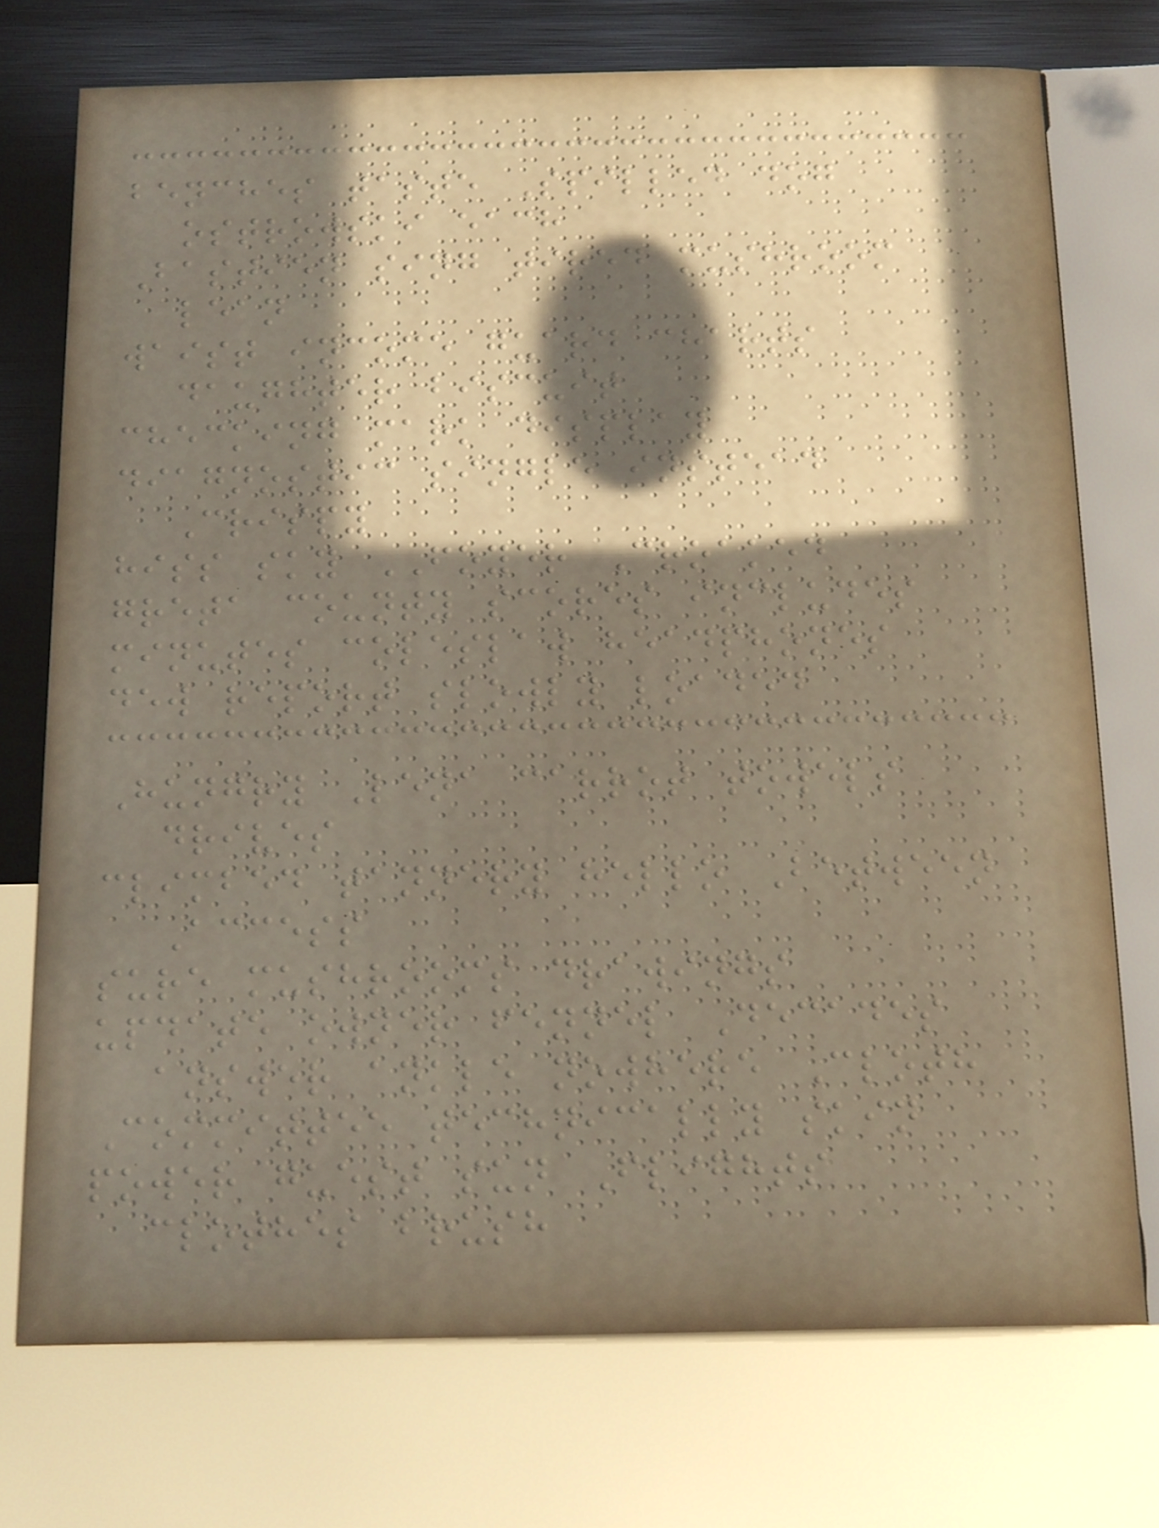benches taste Spilled dog
ostrowski each
Bastien sing tired mushroom
lean
waist income guard charts
daughter biscuit
checking mark display
diagnostic single instead
Crispy
hiss sky FOYER Croaked
greta county scores includes
minutes coleslaw headphones
dew report slowly loaded
Hungry Lena carrot towels
drives
climbed tannery hello Between
Access
sure mushrooms drawings
update owner fennel Decades
answer ankle nowhere Cloth
Committee technically skin
power guest sun Flights
clothes brush
